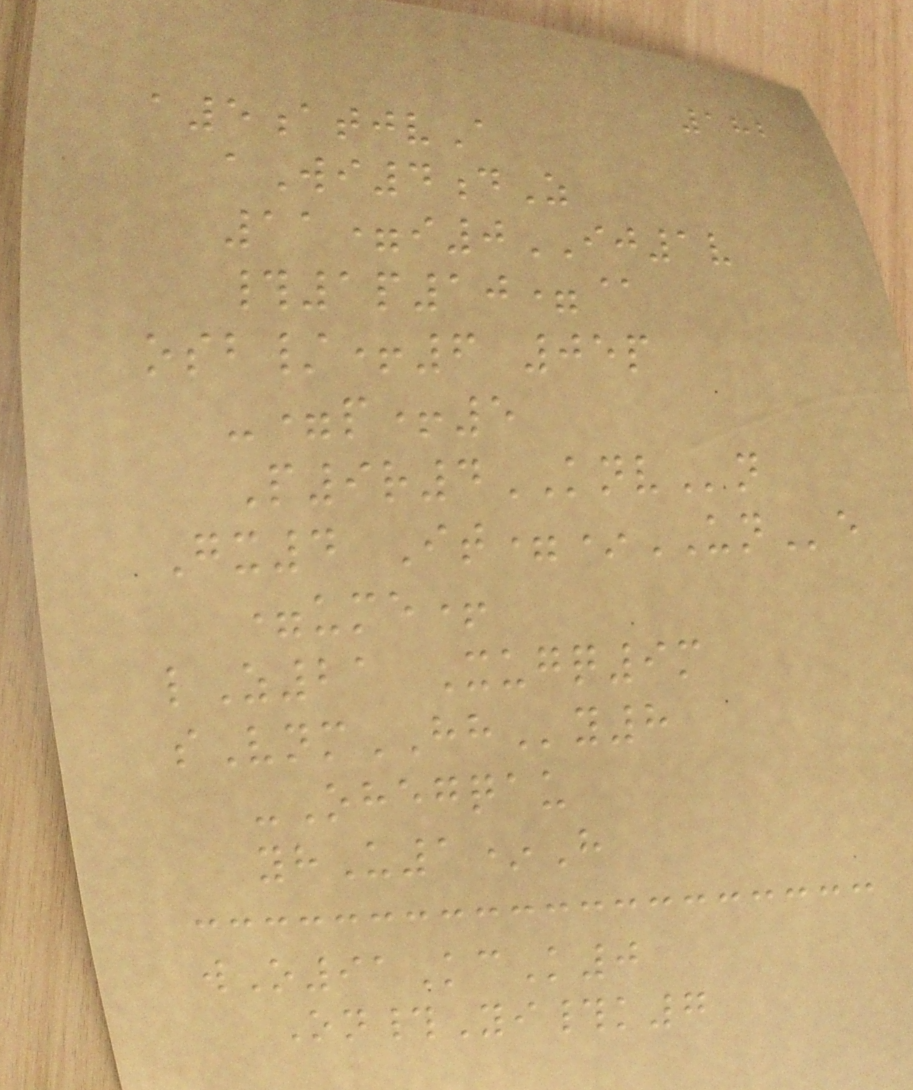182
a5atjvA
aWi4dZ
11=i0IJ1v
#1p10=@
osb/+6 05p
-=p+5
P9r4KNVn
Gx4 It=*UNe
=ume+
lZ21 Xugq9m
sVnmHHy8
-Ohegqau
yhU1*H
wO91KcK0
On#Yi#k7
